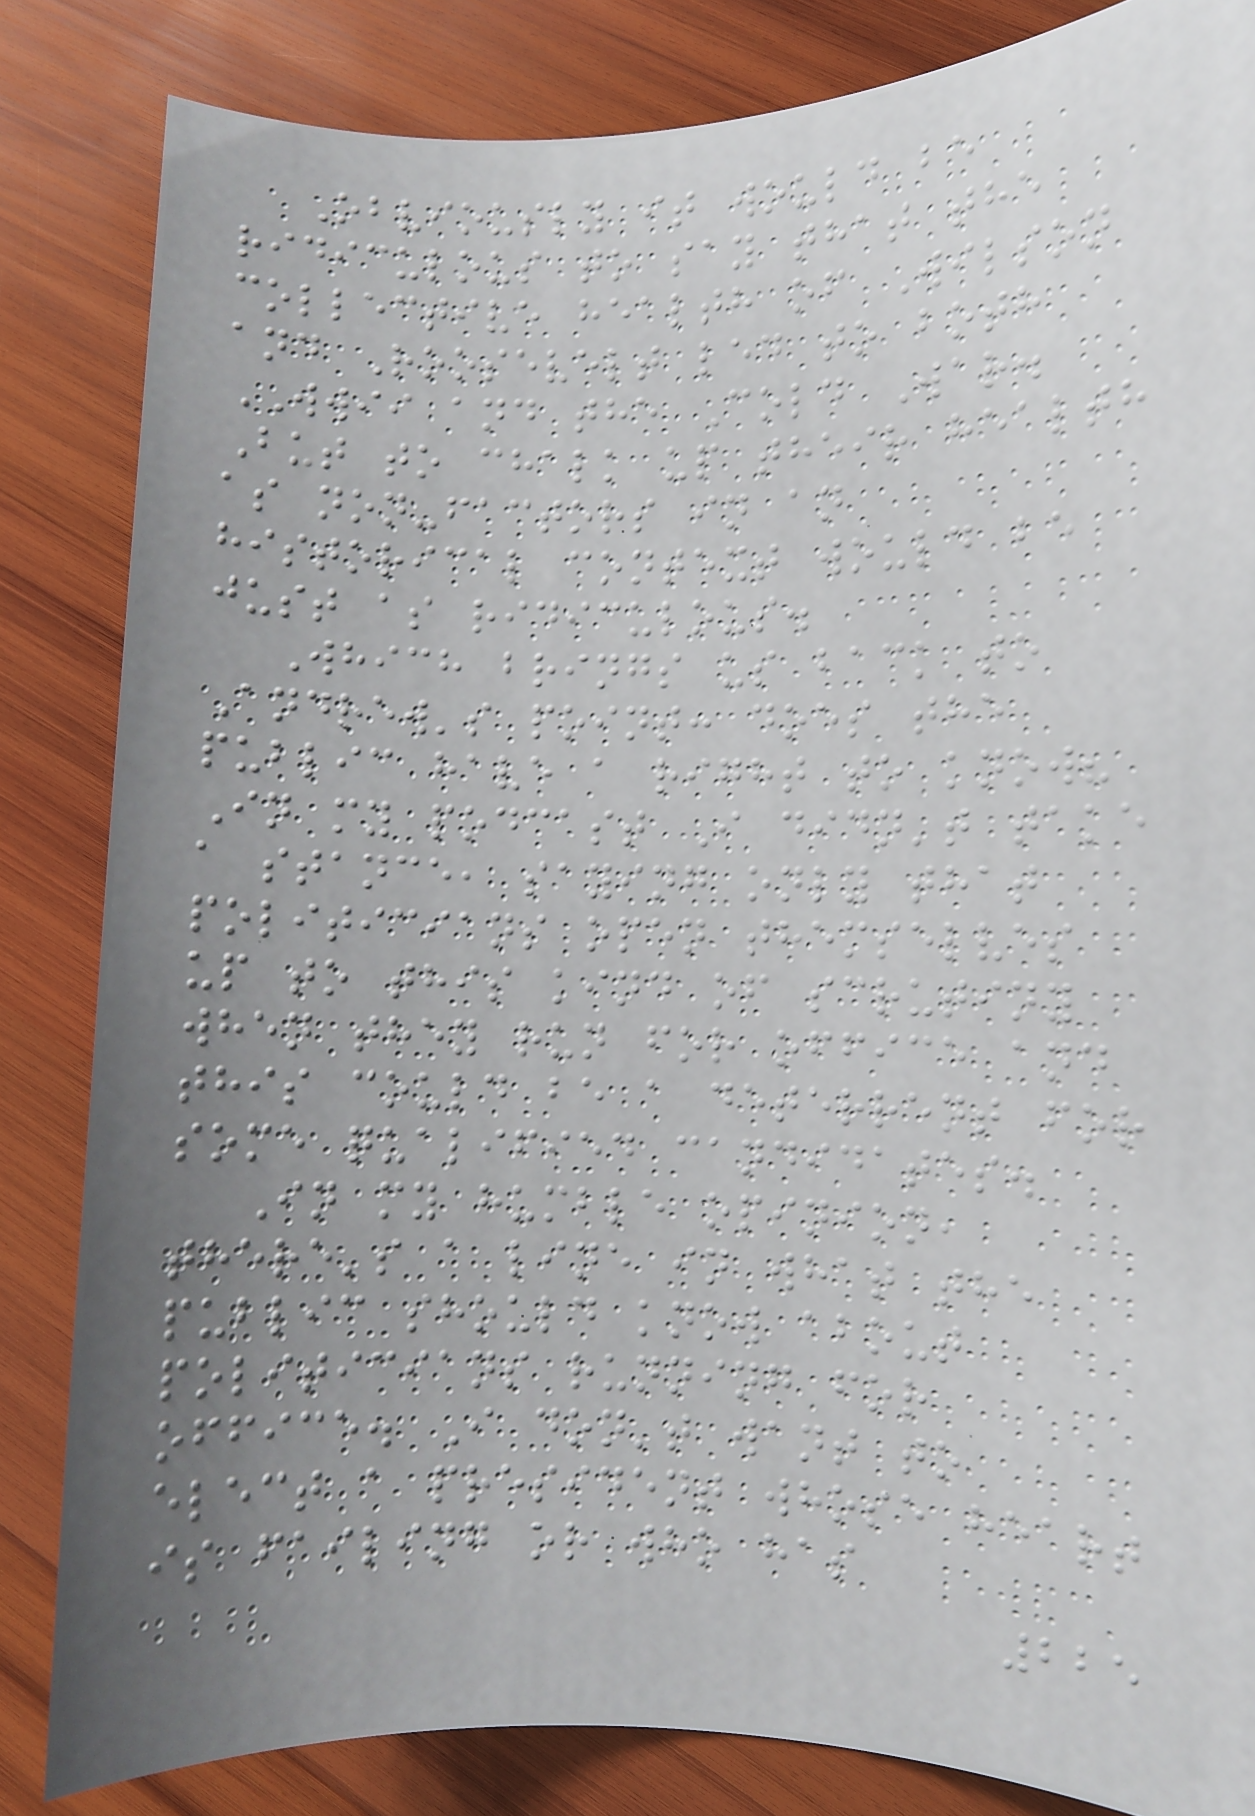Obviously it would be
ridiculous to say that the
collective health of Wilson
and Roosevelt led to both
WWII and the Cold War.
But to chalk up their health
as non-factors in an
historical context would be
just as ridiculous.
Which brings us back to
Andrew's point: does the
public have a right to know?
In my podcast I didn't take
a stance, saying only that
politicians open themselves
up to this kind of scrutiny
when they run for office and
this could be a deterrent for
some qualified candidates.
In my humble opinion,
there's a line in what the
public should know about
politicians running for
office. I don't want to
elect a president whose heart
is failing or who has
225
